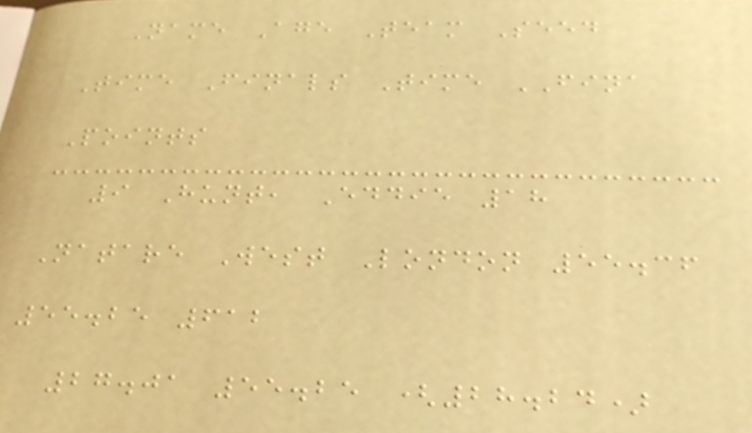Name Age Team Seed
Time Finals Time FINA
Points
9 Hunt, Eddie 18
Natare West London 55.36
55.25 612
27.01 55.25 (28.24)
